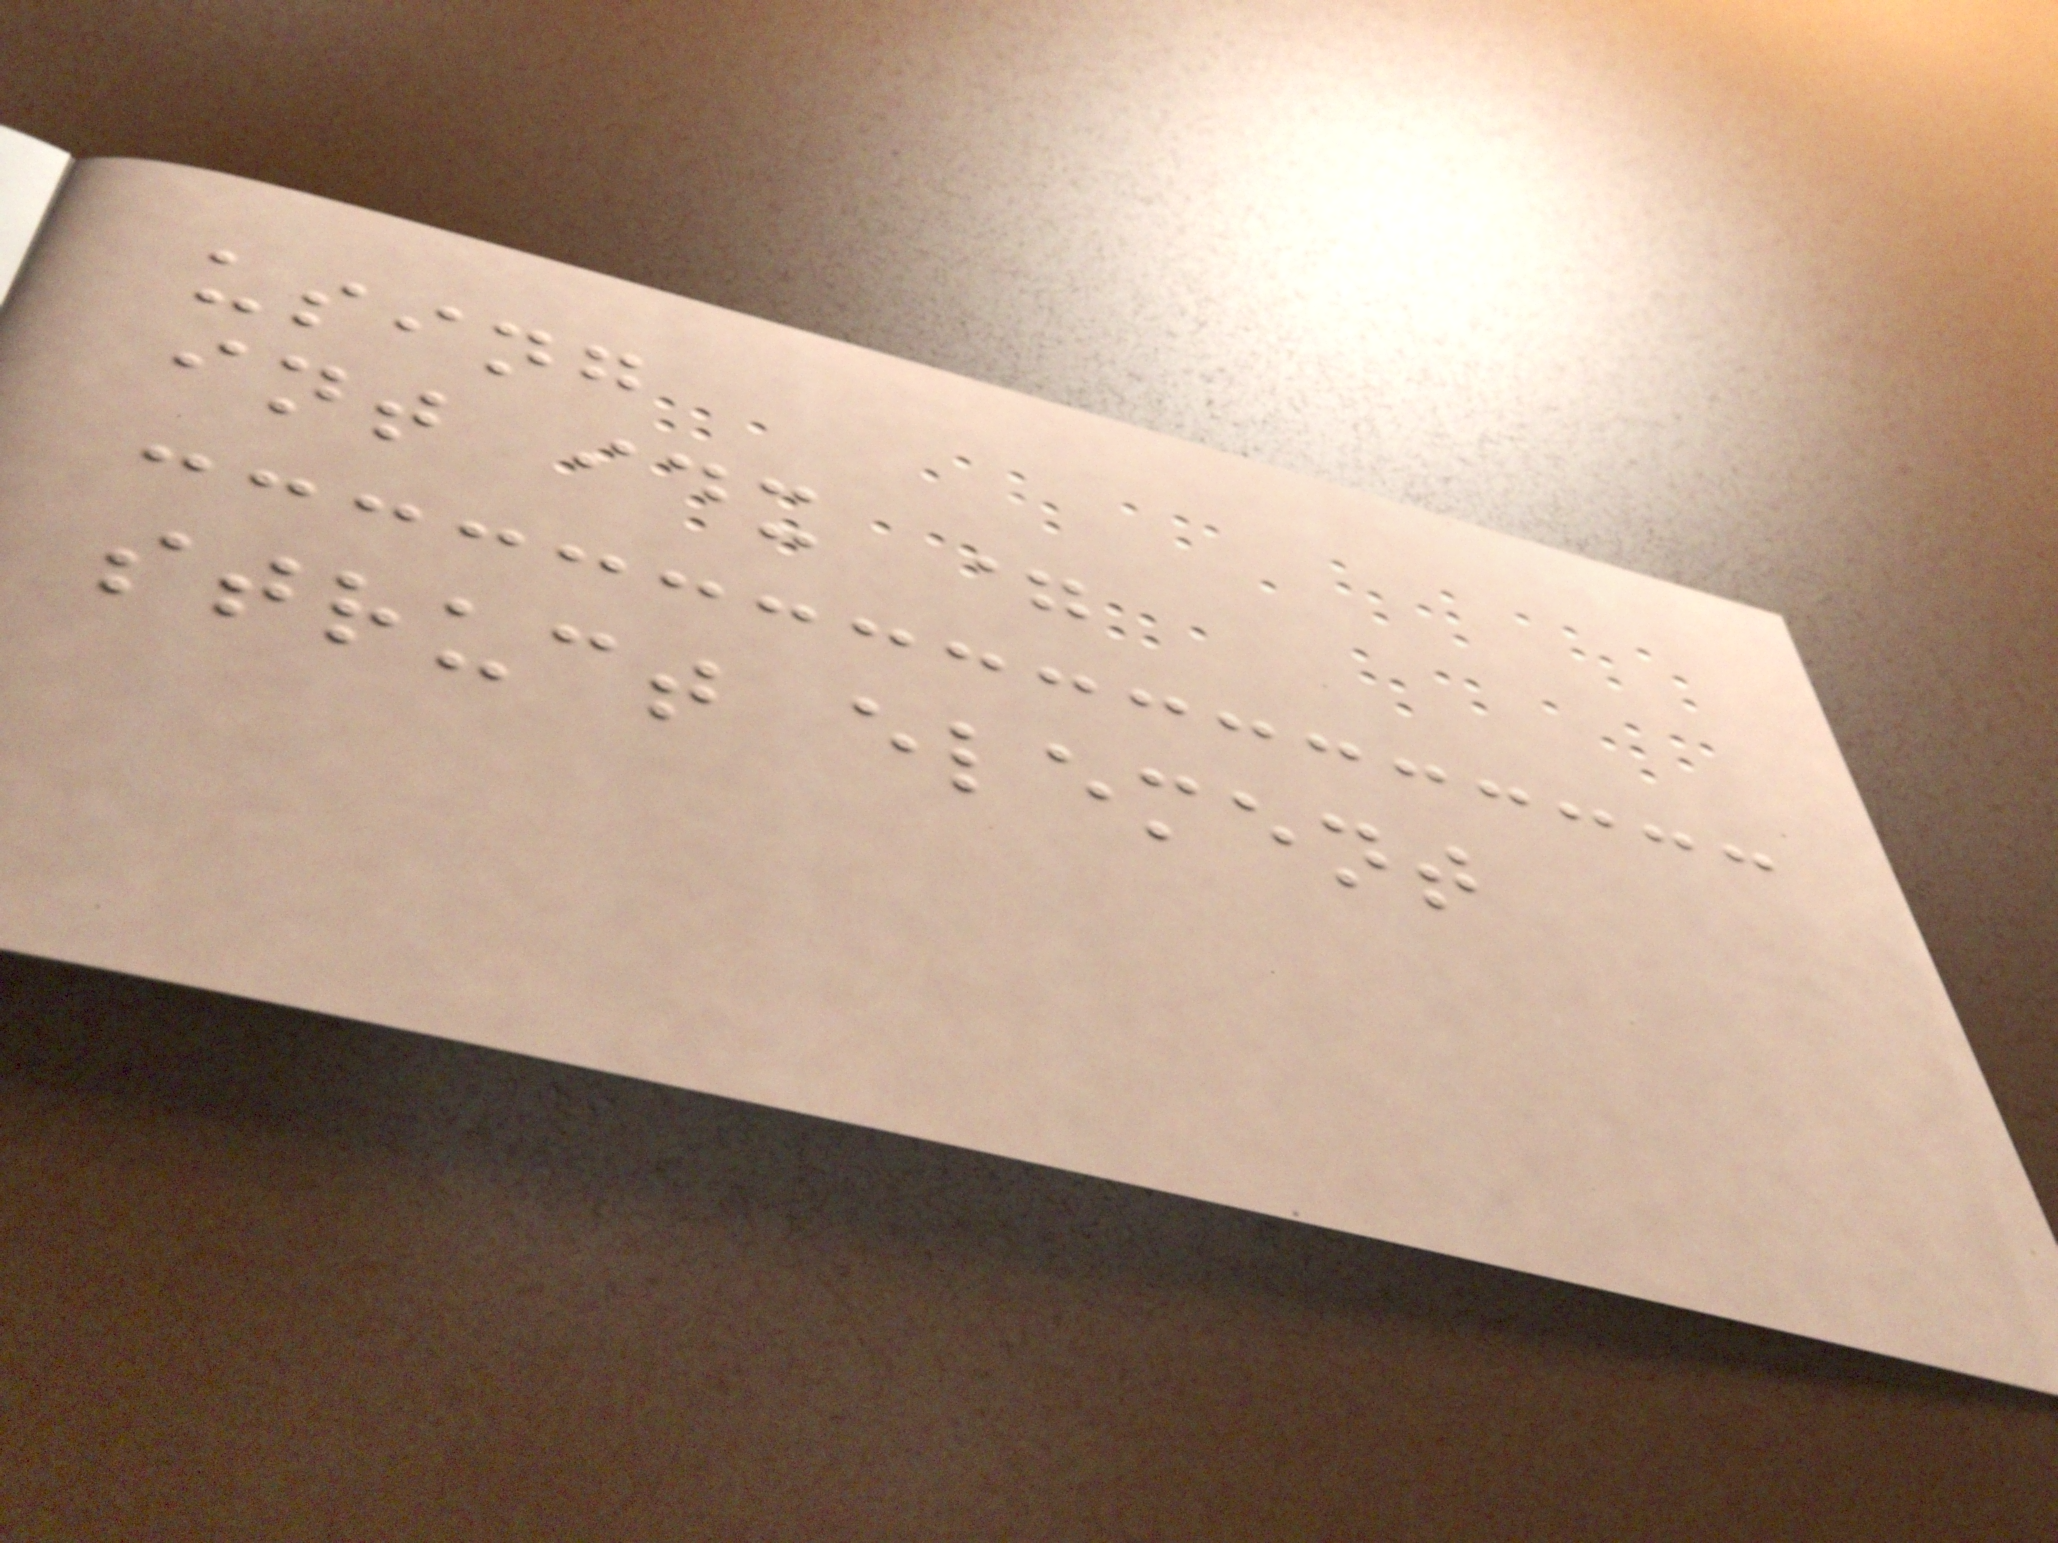using
int idx =
struct element
